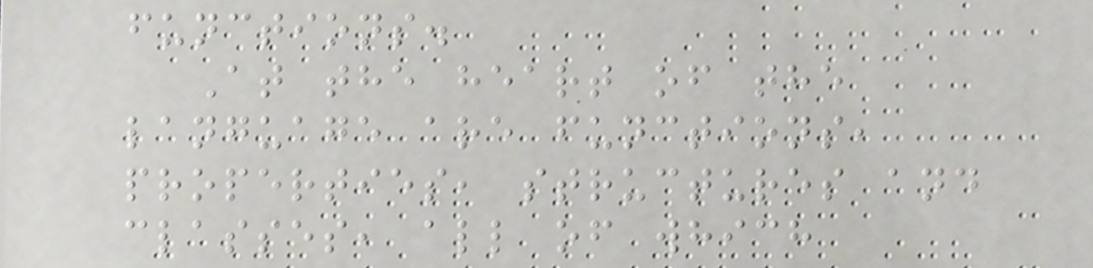functions.
At the heart of the
language are functions,
properties, structures and
classes, all of which
